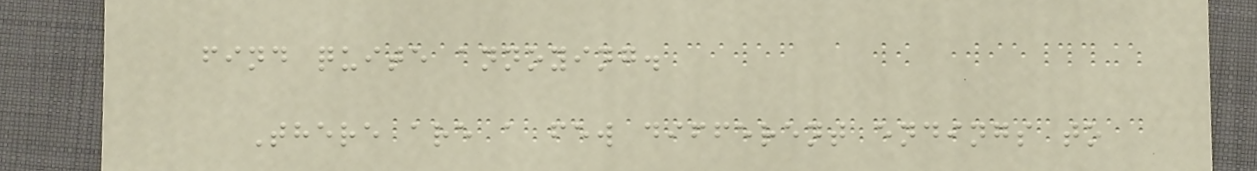find quite annoying.
There are a few different endings to
